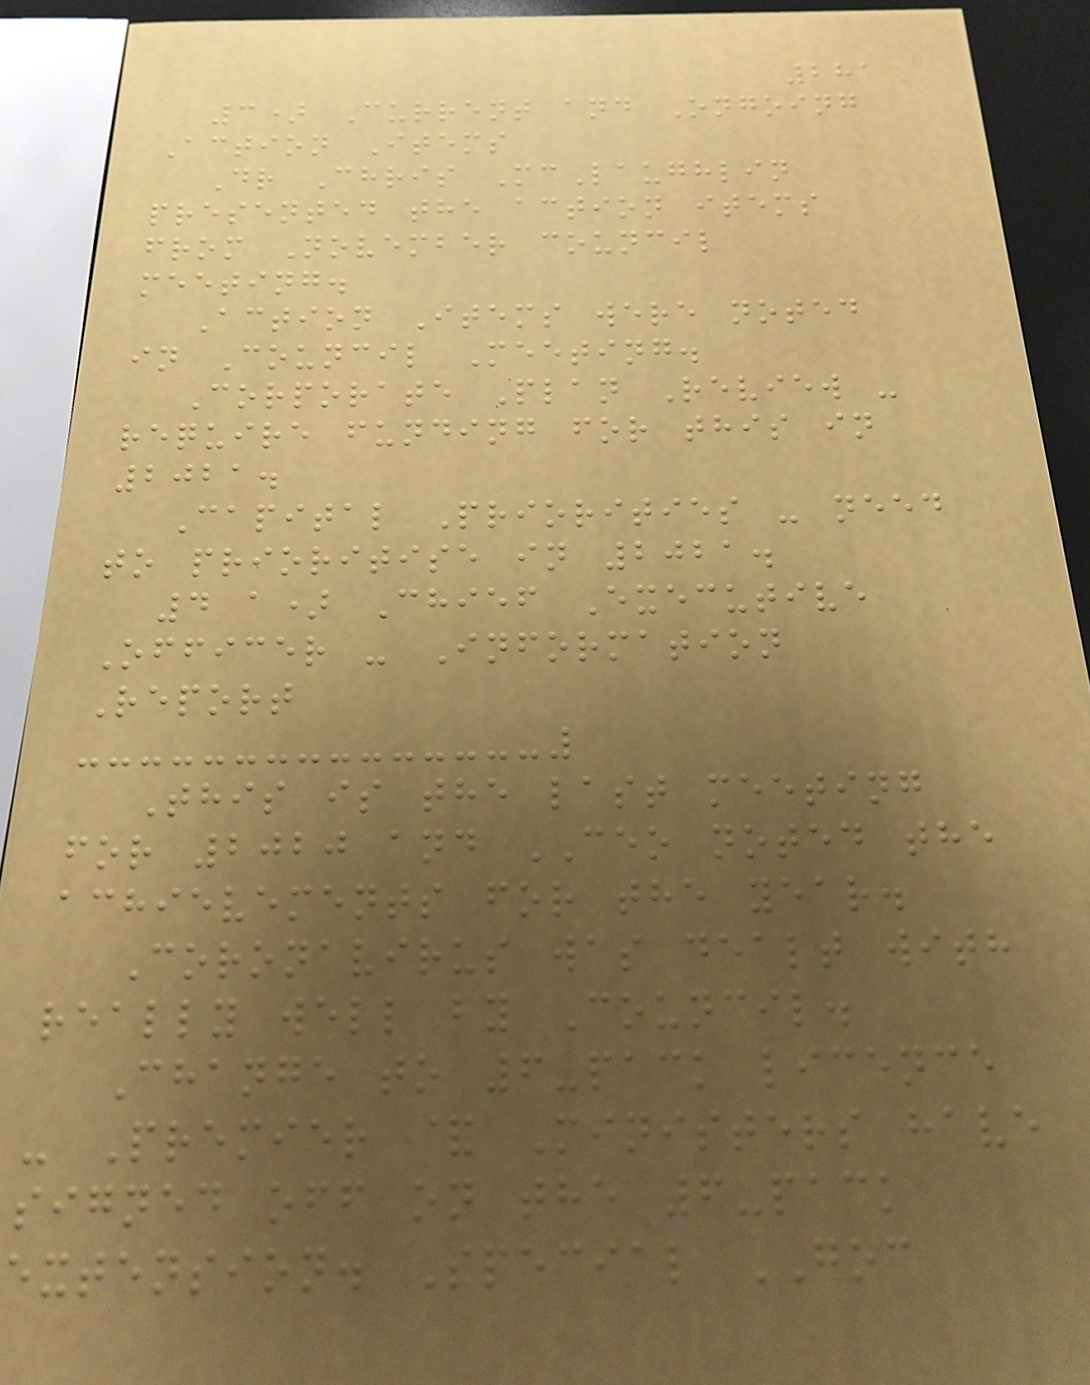281
3) Current and Ongoing
Action Items
Dr Chris McLaughlin
presented the action items
from November council
meeting.
Action Items were noted
in Council Meeting.
Corporate Plan Review -
require funding for this in
2021.
Capital Priorities - need
to prioritise in 2021.
4 a) Chief Executive
Officer - Information
Report
This is the last meeting
for 2020 and CEO noted the
achievements for the year.
Coronavirus was dealt with
really well by Council.
Change to 6-pack licence
- Premier & Ministers have
signed off on the 6-pack
extension. Special GOC
